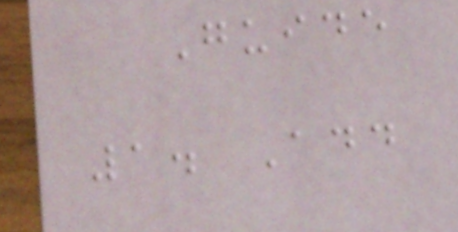Guide
1. Add
